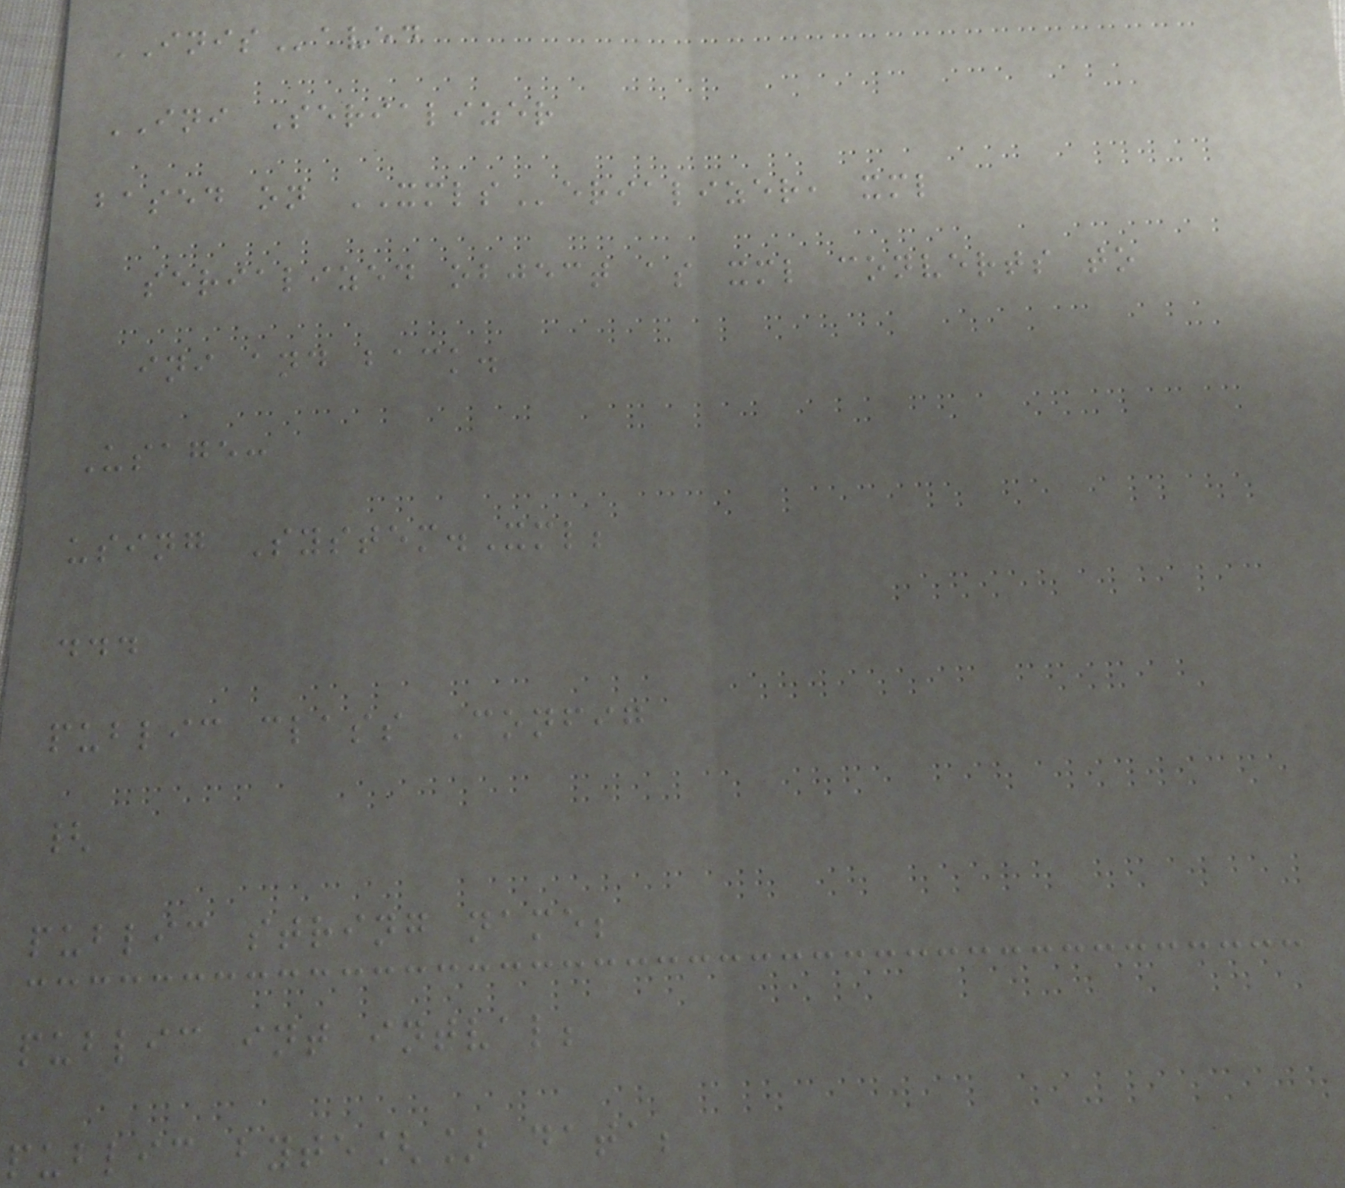INISaved
INI Serializer
based on XMLSerializer, xml
serialized object as xml converts to
ini and back.
Usage:
using System.Xml;
...
public class Config
{
public string name;
public int intval;
public byte[] data;
